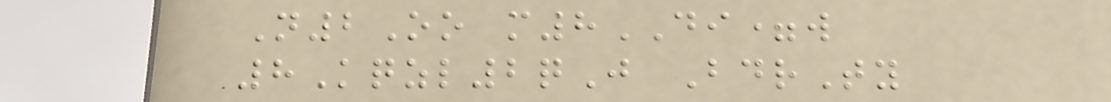N2Oo m8DI=w
8Kqzl2qJ BdrTy
